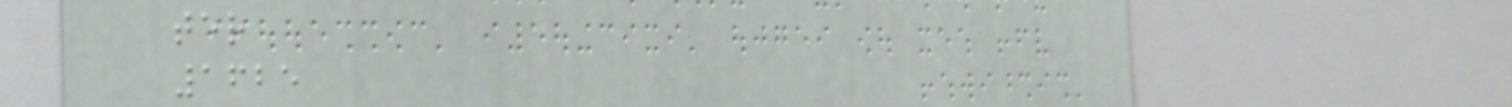ter
1625
